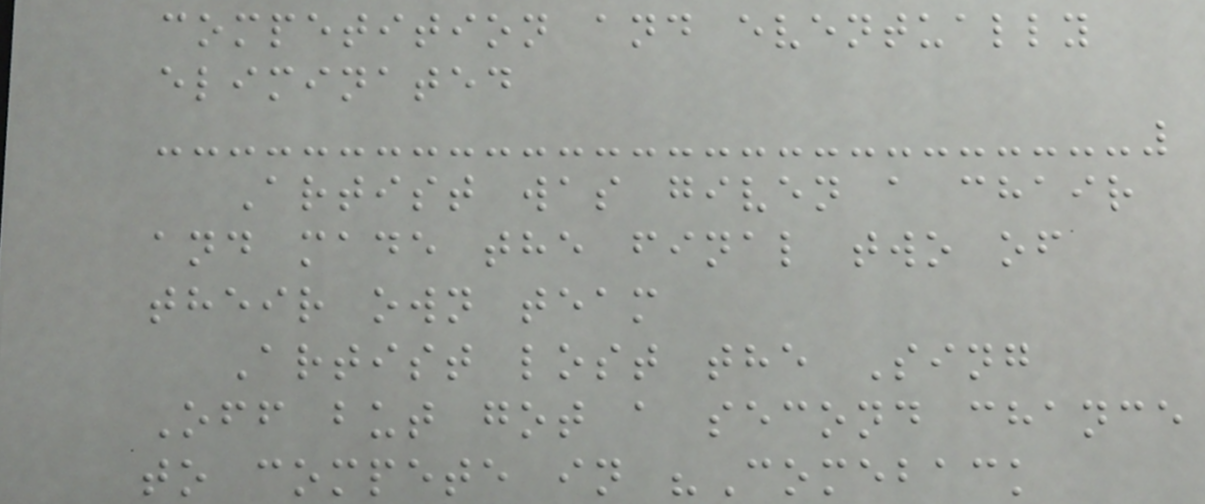competition and eventually
eliminated
Artist was given a chair
and made the final two of
their own team
Artist lost the Sing
Off but got a second chance
to compete in "Comeback
